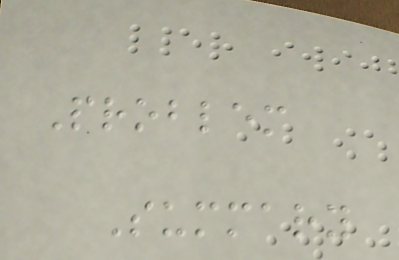Problem
Summary
